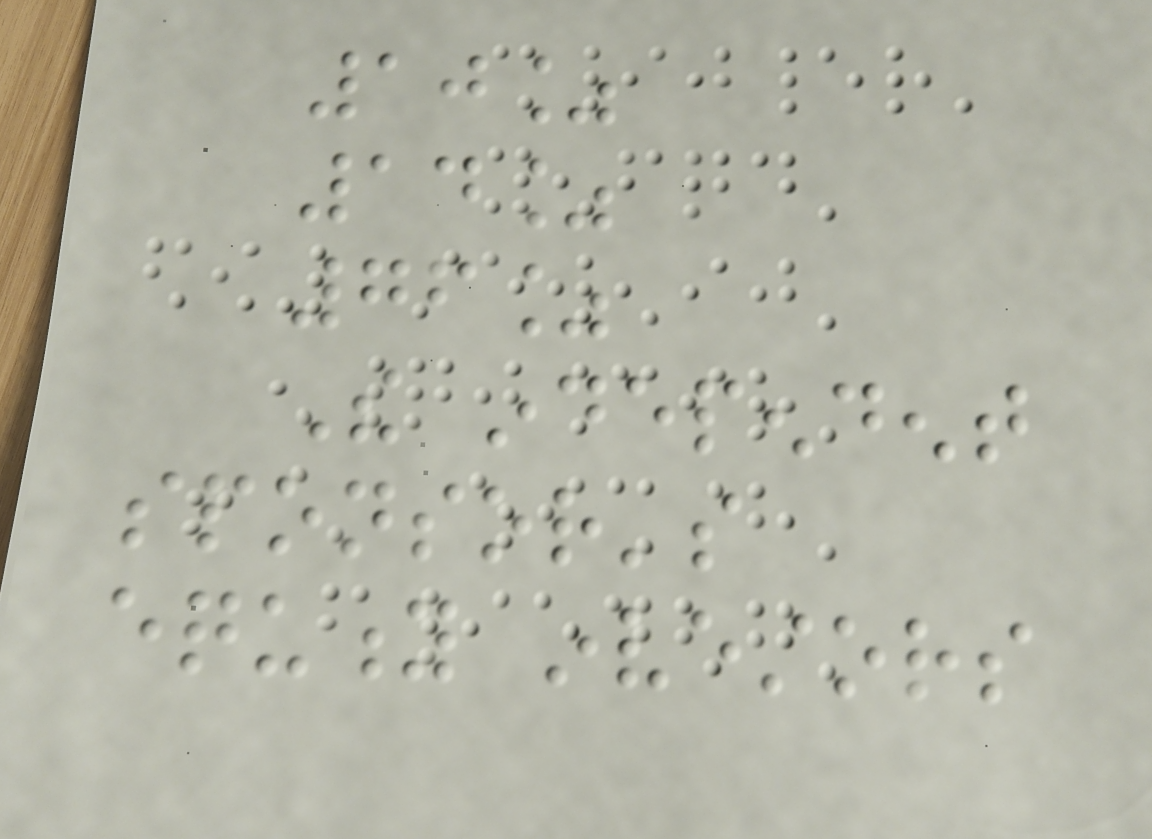10%
14%
76%
The independent
sponsor's
equity investors
